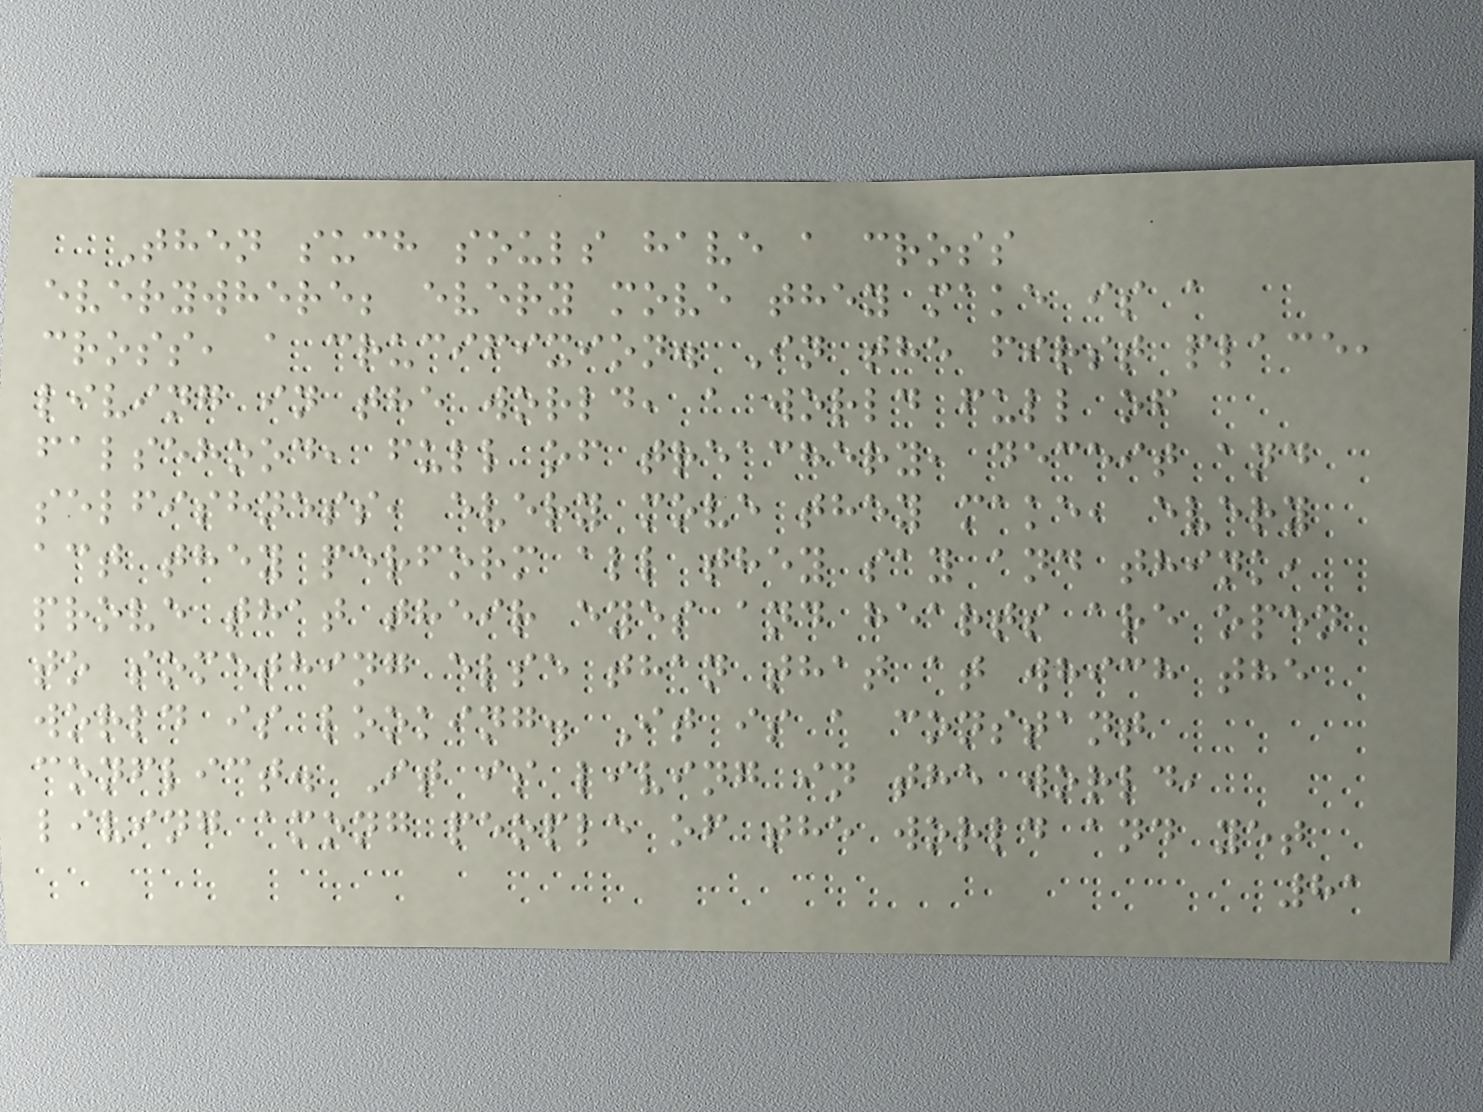Then such souls have a cross
everywhere; every move they make is a
cross, a crucifixion. In the first place,
living in the world, a world full of
falsehood, full of treachery, deceit and
selfishness, every move they make, every
act they perform all they say and think,
prove that their eyes and hearts are open
to something else than that at which the
world is looking. It is a constant
conflict. It is living in the world,
living among people of the world and yet
81
